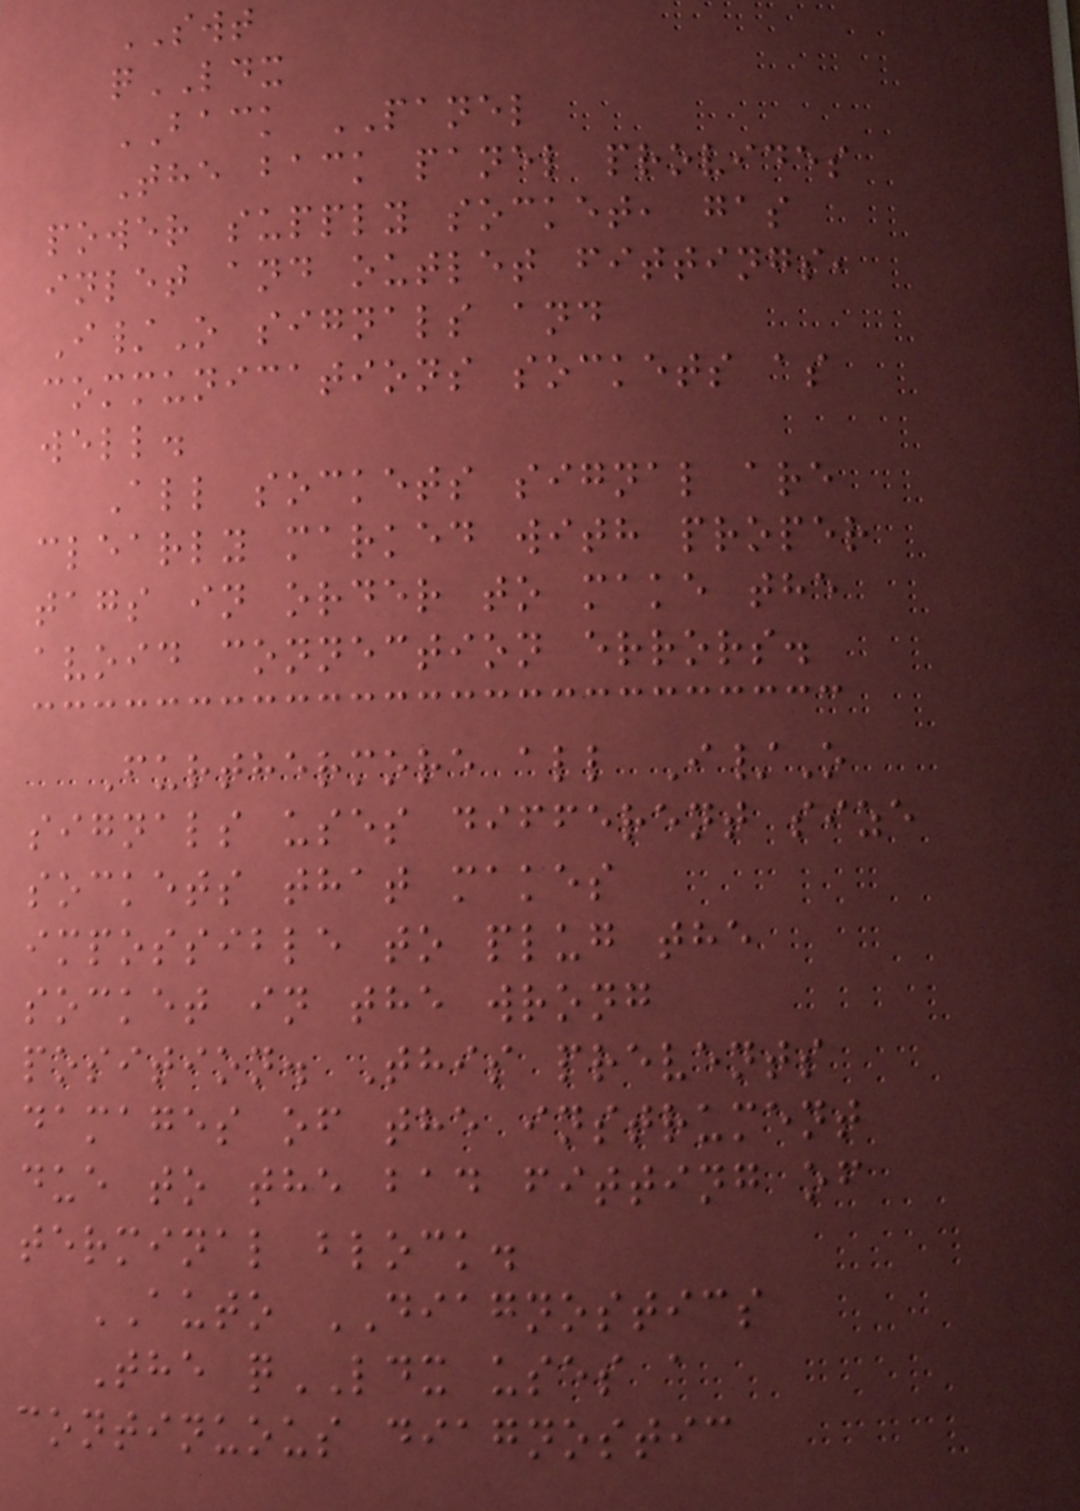SWT
qLDX
BACK PANEL
The back panel provides
power supply socket, gas
inlet and outlet fittings,
I/O signals and
communications sockets as
well.
All sockets signal are
clearly marked with proper
tags in order to make the
avoid connection errors.
Furthermore all I/O
signals uses different size
sockets that makes
impossible to plug the
socket in the wrong
position. This prevents
damages of the instrument
due to the bad fitting of
terminal block.
AUTO DIAGNOSTICS
The qLDX uses a
continuous diagnostic
